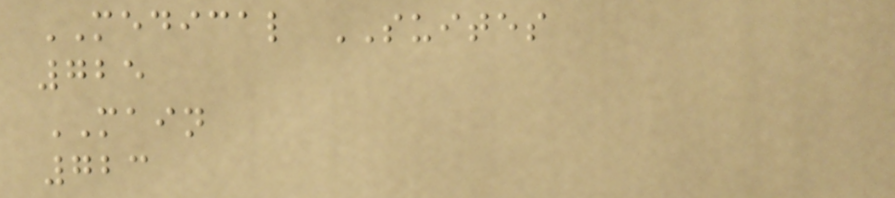MEDICAL SUITES
725
MAIN
723
